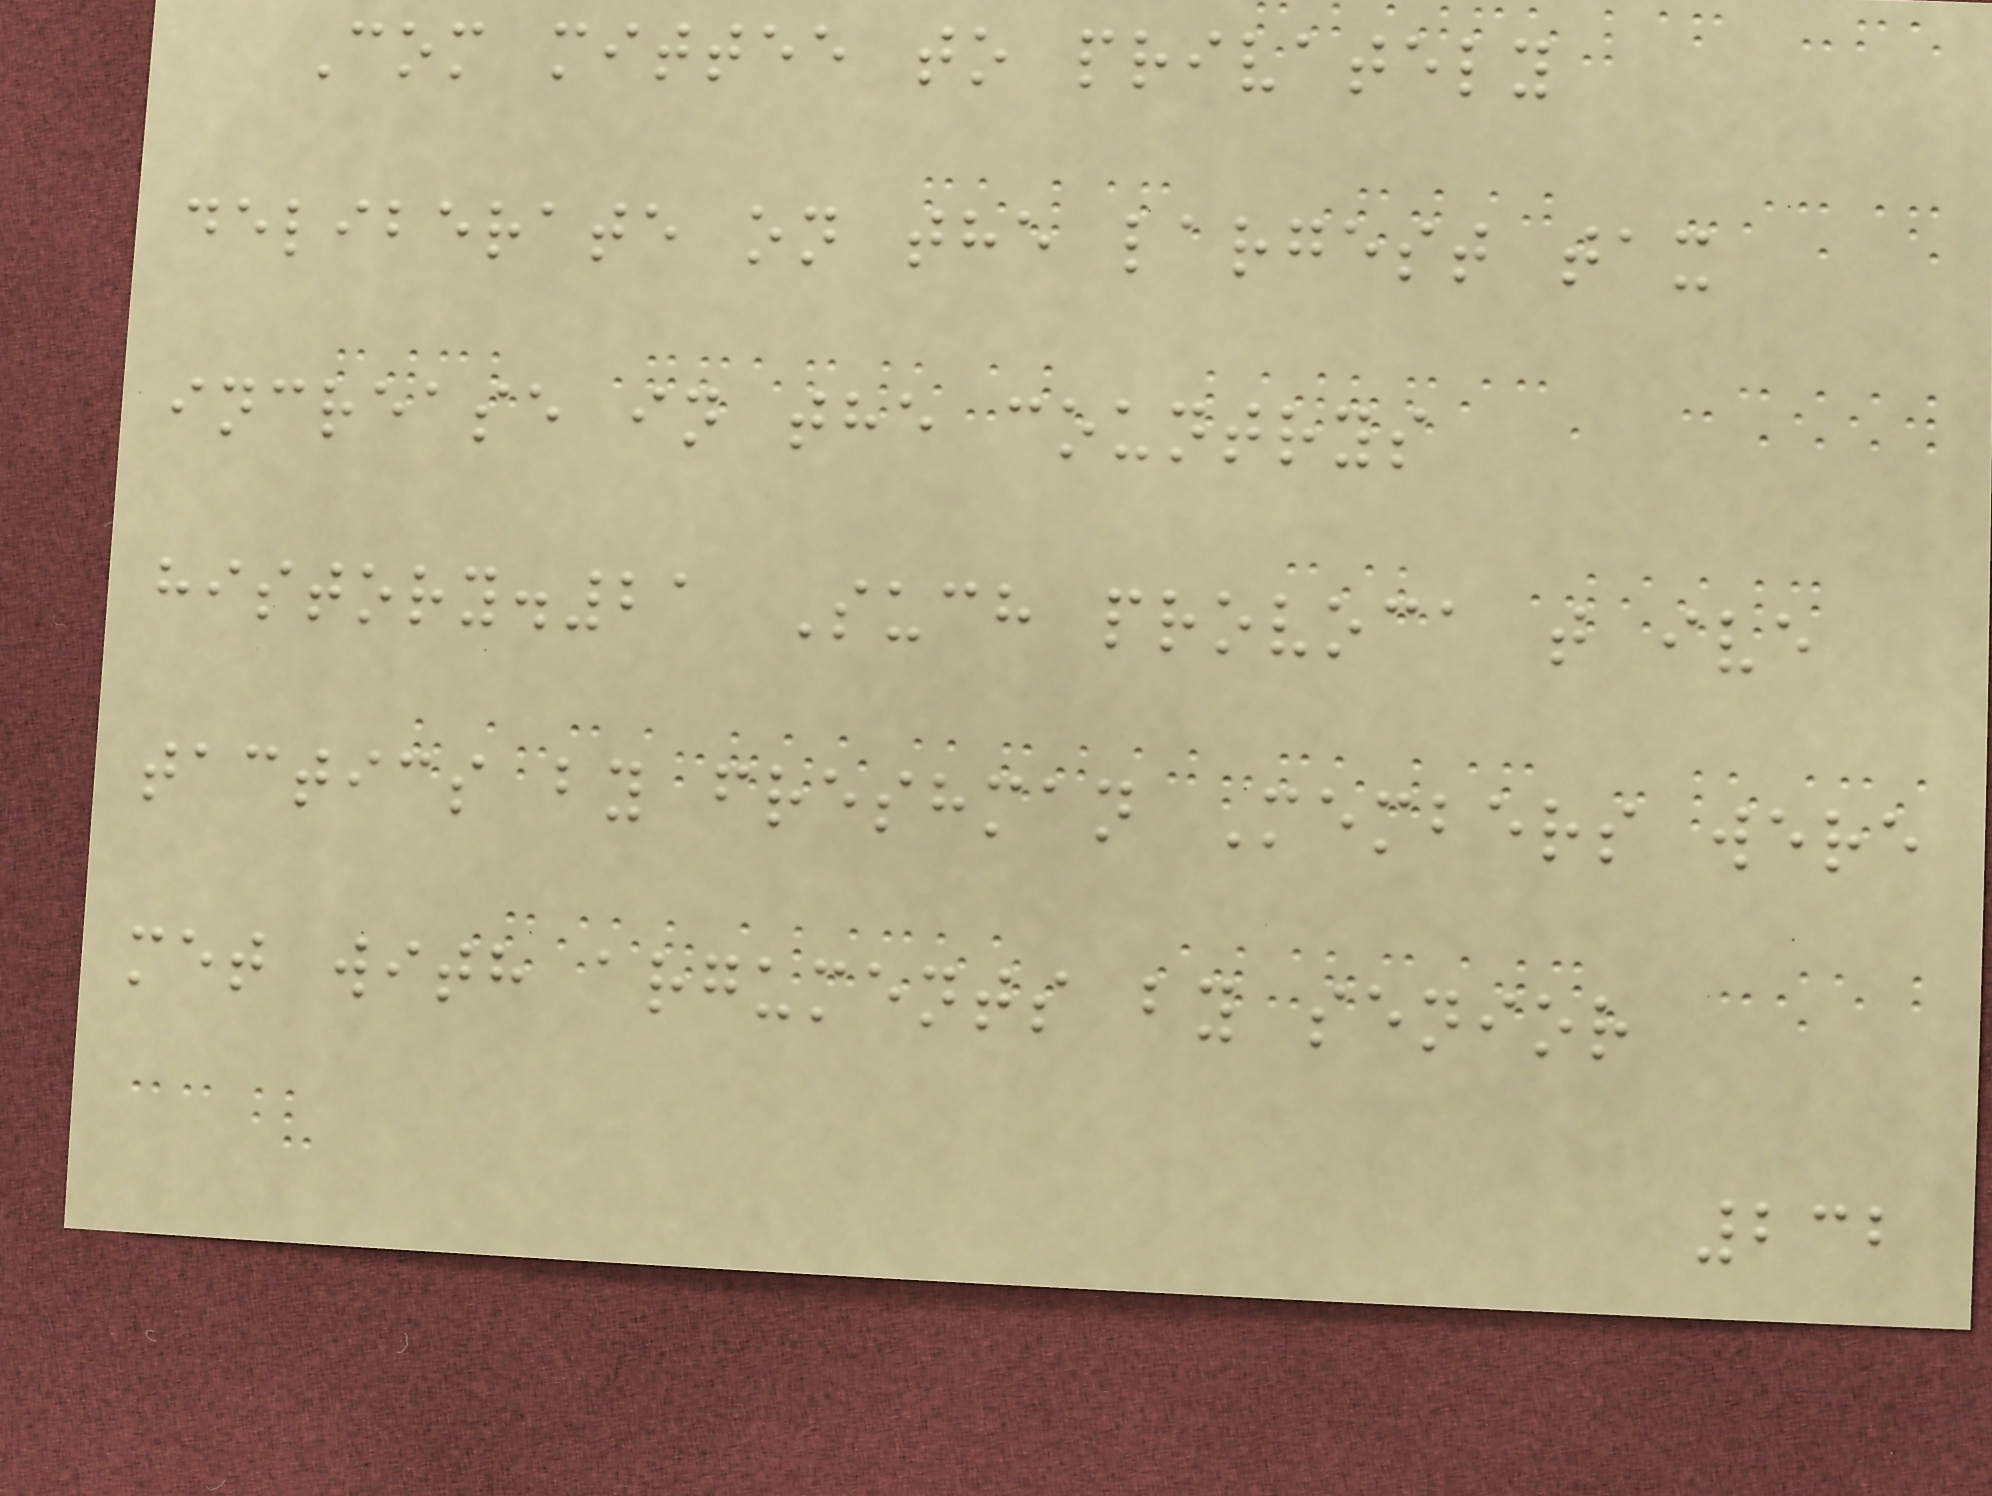Com mittee to privately
deliberate on the largest tax
increase in the countrys
history.21 Such provoca t ive
tactics by freshman Members were
met with arguments by senior
232
